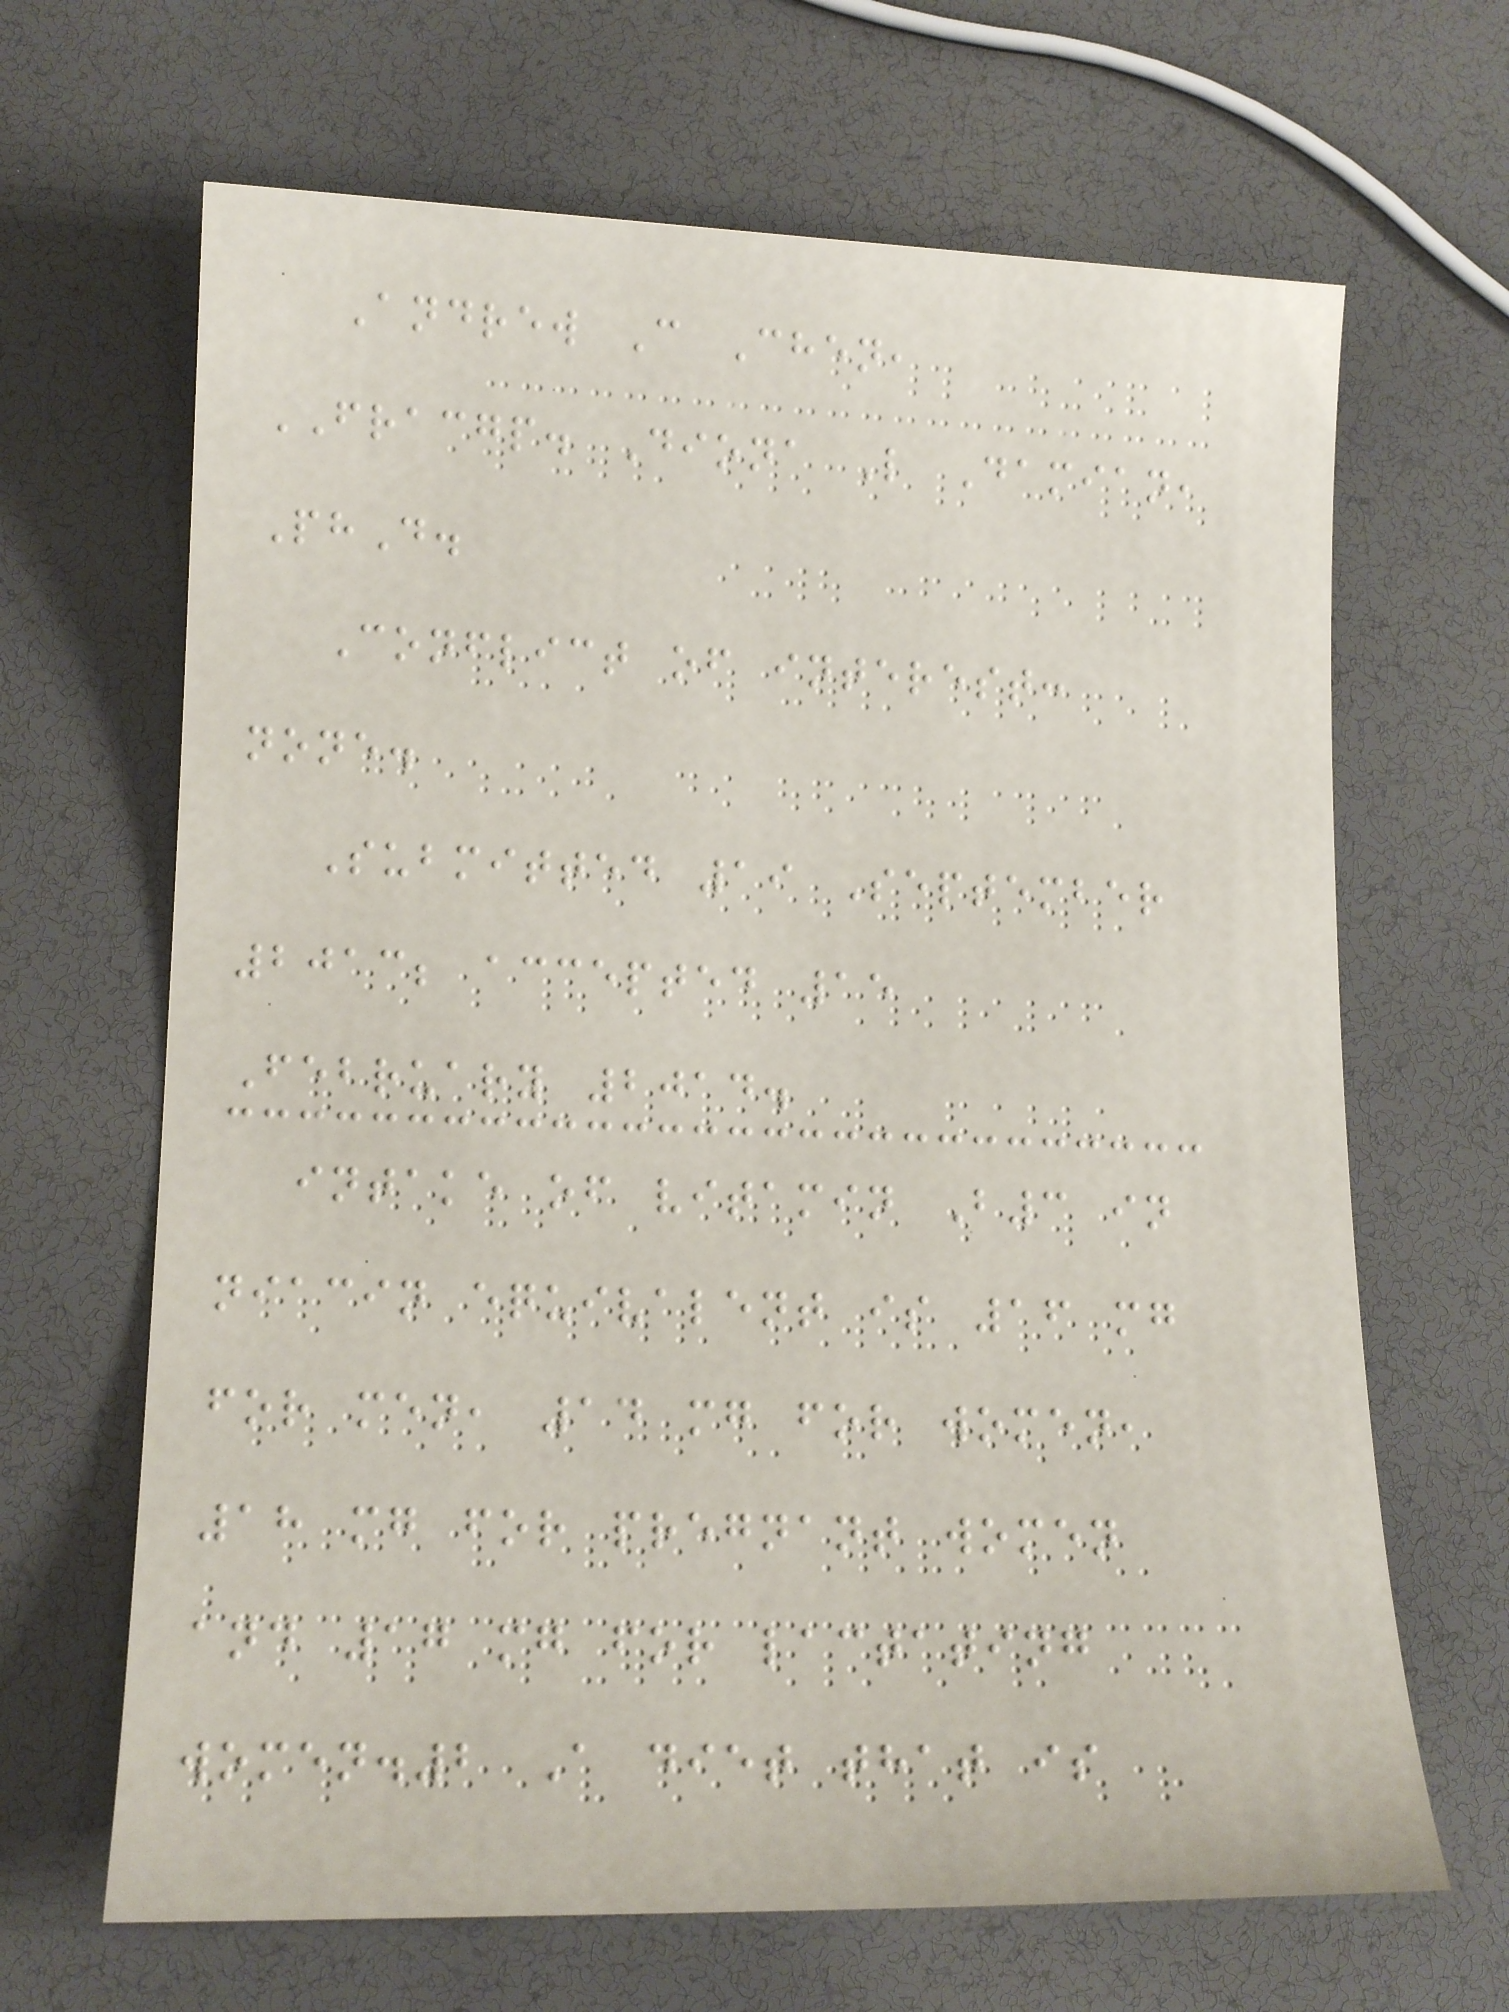Andrew C Chen,
FRACGP. Diona L Damian,
PhD.
Conflict of interest:
none.
Submitted 19 September
2013; accepted 15
February 2014.
intake of vitamin B3 in
niacin equivalent is 16 mg
for men, 14 mg for women,
18 mg for pregnant women
and 17 mg for lactating
women.2 A diet that is
